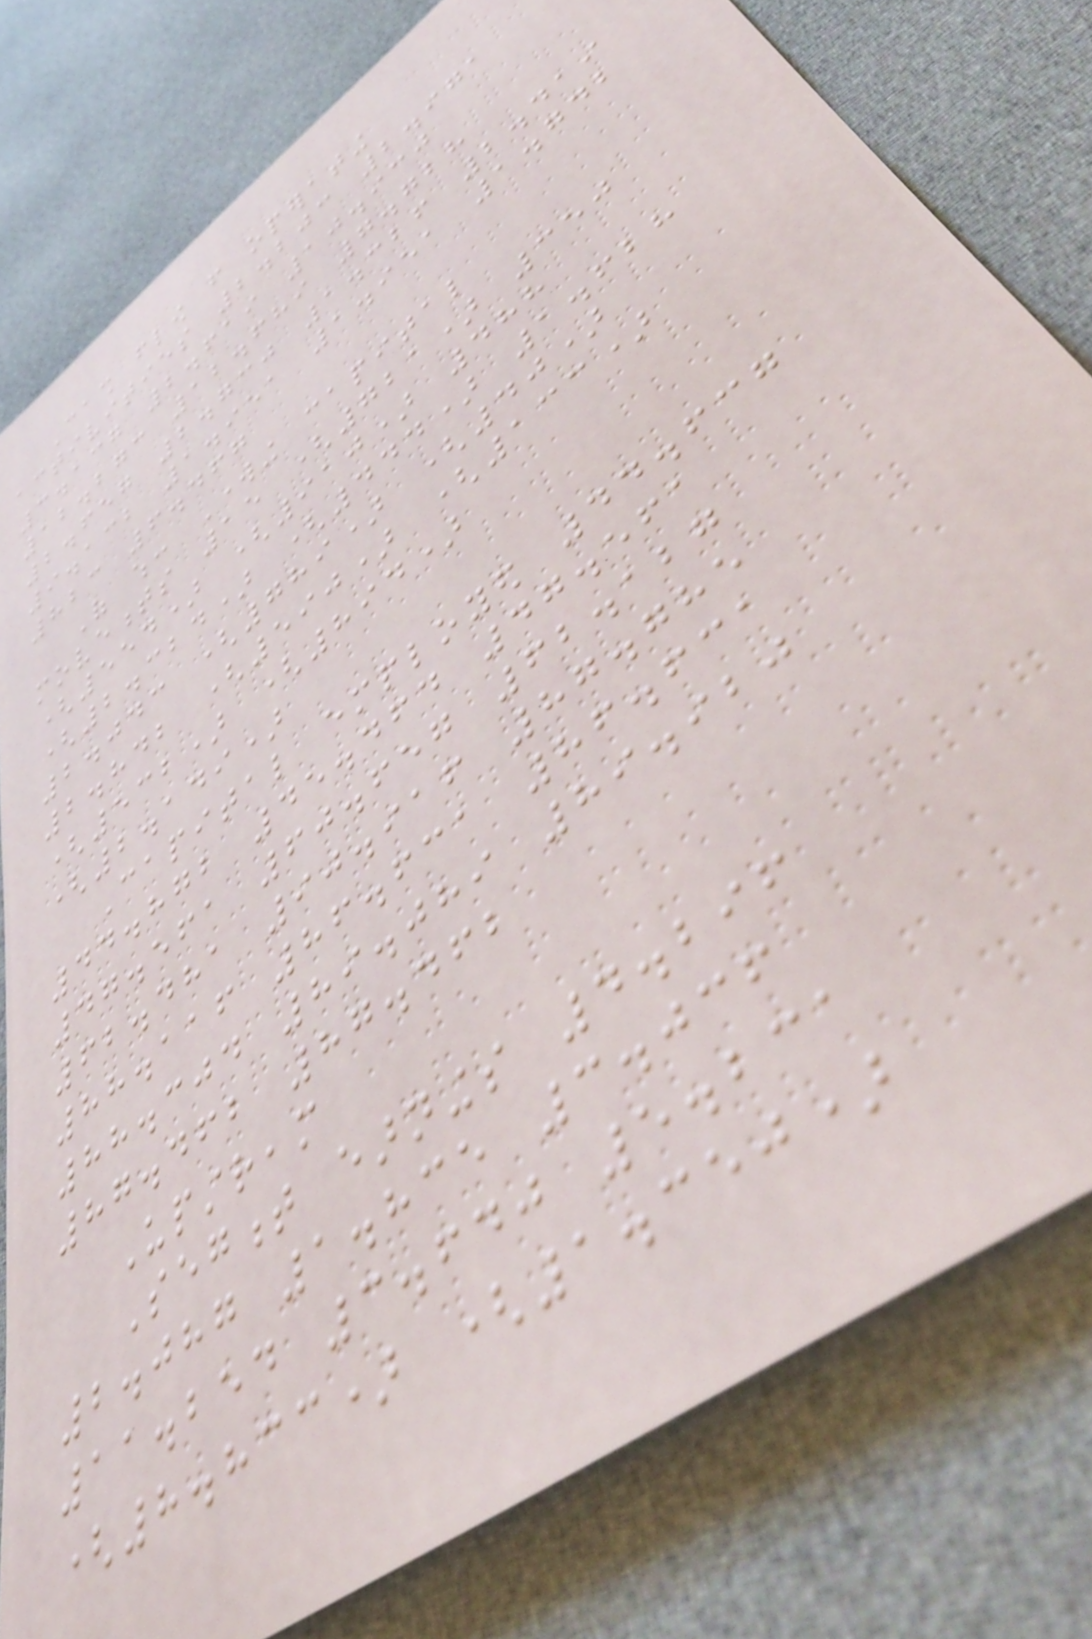Cash flow from operating
activities 2.203 2.971
3.137 2.619 10.930
12.273 12.689 7.728
2.657 2.730 1.326 2.419
9.132 1.951 1.951 1.742
823 6.467
Of which: Working capital
movements 15 (721) 350
(554) (910) 488
(2.324) (444) 1.628
2.043 (789) (40)
2.842 (590) (133)
(532) (894)
(2.149)
Capital employed 44.637
44.872 45.464 47.561
47.561 60.657 62.127
62.481 90.916 87.785
88.116 86.631 86.631
88.304 89.089 89.920
87.462 87.462
Upstream
Segment earnings 4.296
2.087 1.835 3.036
11.254 3.640 5.231
(8.833) (1.350)
